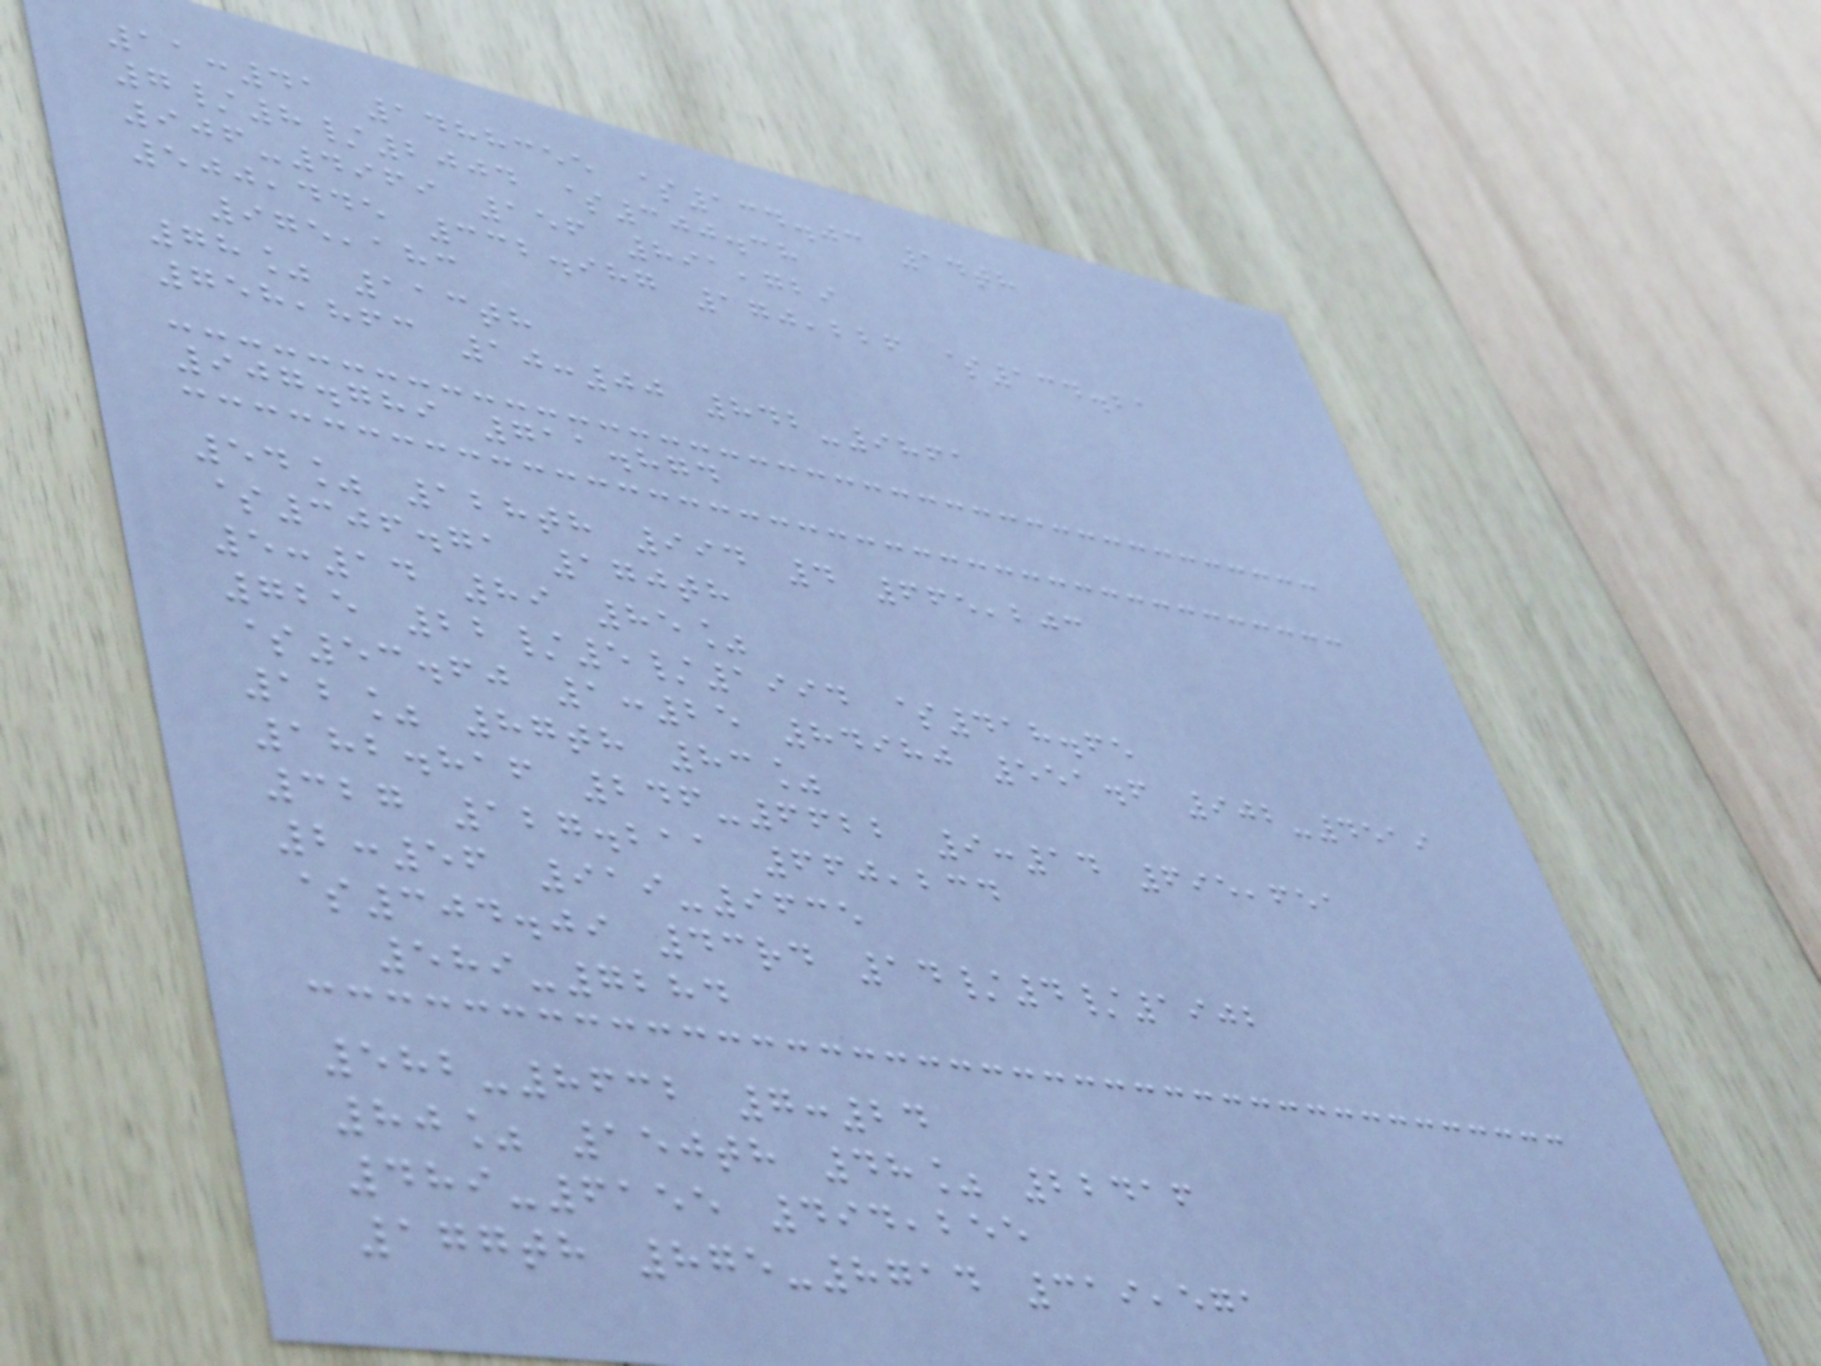11:41 1488355 $134.03 14th
7/8/2004 $300.38
906-4969 156 891,729
500,445 332.987 170,226 $134.21
975,183
78% 113th
758,863 10:00 842-9861
907.789 711.874
54% 128th 994 4 665,203
$306.71 170th
5:14 89 85%
725 22/5/1994 $418.65
$53.60 1:25 84980 551.6 902-4519
12% 87th 83%
182.816 246-6622 9:14 695,651
327 127.211 660,234
2:56 919-9635
$304.09 43rd 14/4/1902
589-7284
582-8632 7:24
80% 150th 48% 22416
489-6155 494,255
177th 875-8714 319,571
